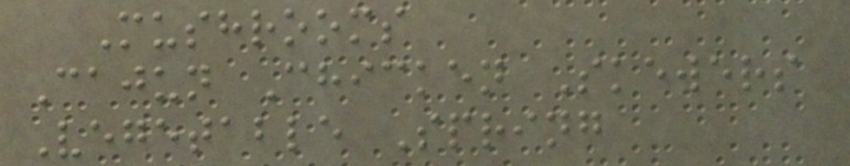Mushrooms
Cajun Chicken Skewers
Vegetable Spring
